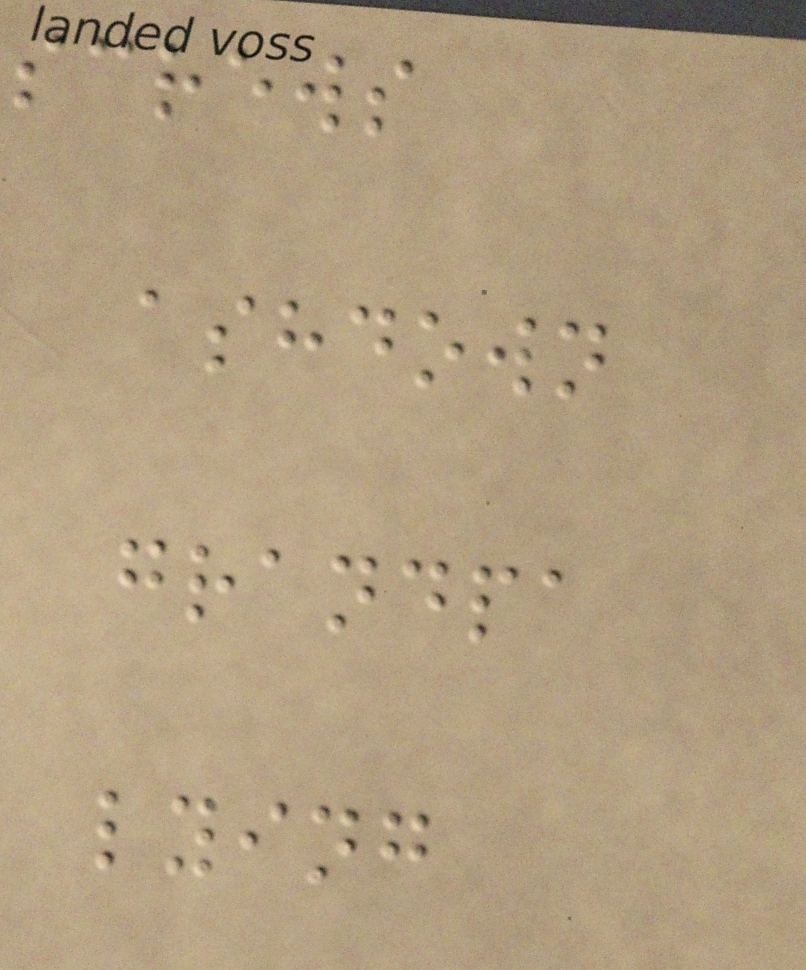screws
ashdown
grandpa
lying
